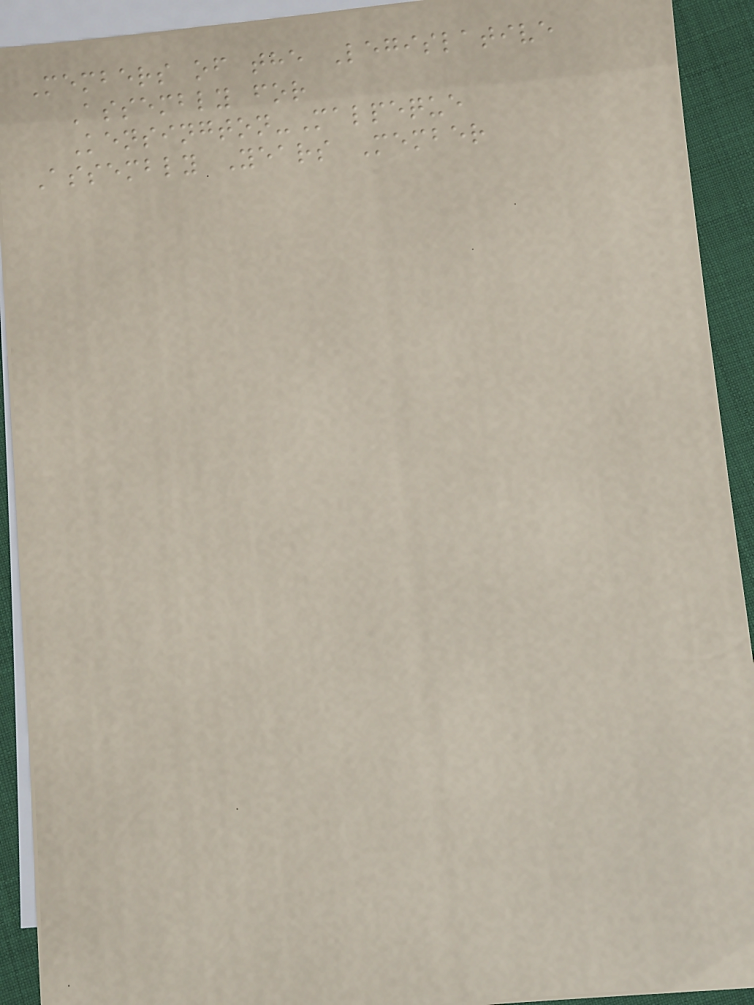Members of the Legislative
Assembly for
Kensington-Malpeque
Assembly Years Member
